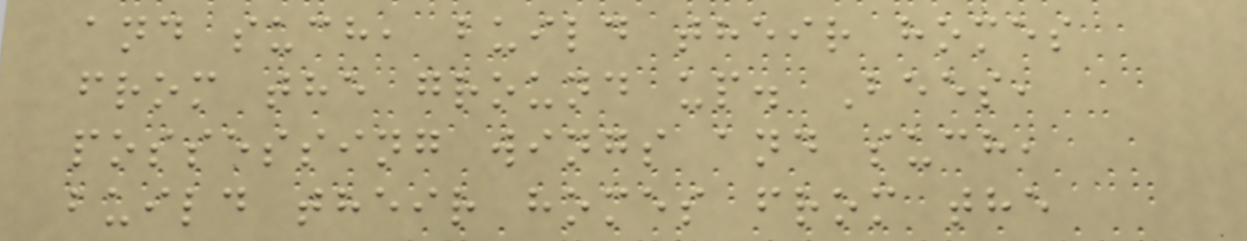and such, build their homes
from the ground up. Bees,
possessing wings and such,
build their homes from the
